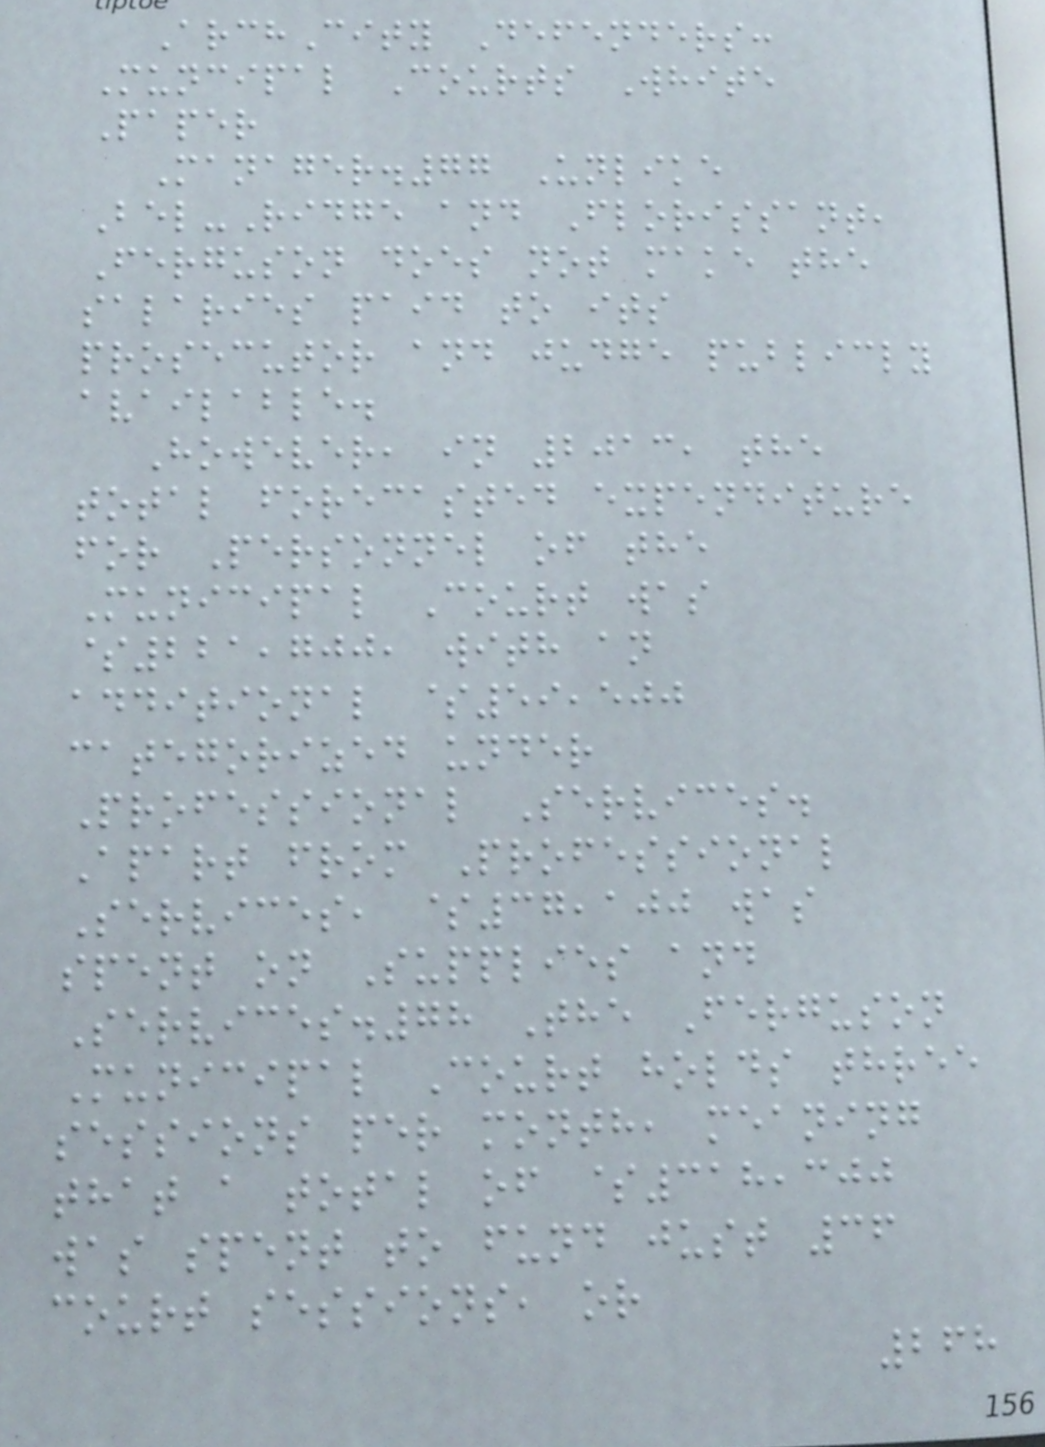ArchCity Defenders:
Muncipal Courts White
Paper
Manager.77 Unlike
Bel-Ridge and Florissant,
Ferguson does not make the
salaries paid to its
prosecutor and judge publicly
available.
However, in 2013, the
total forecasted expenditure
for Personnel of the
Municipal Court was
$221,700, with an
additional $59,500
categorized under
Professional Services.
Apart from Professional
Services, $37,100 was
spent on Supplies and
Services.78 The Ferguson
Municipal Court holds three
sessions per month, meaning
that a total of $318,300
was spent to fund just 36
court sessions, or
268
